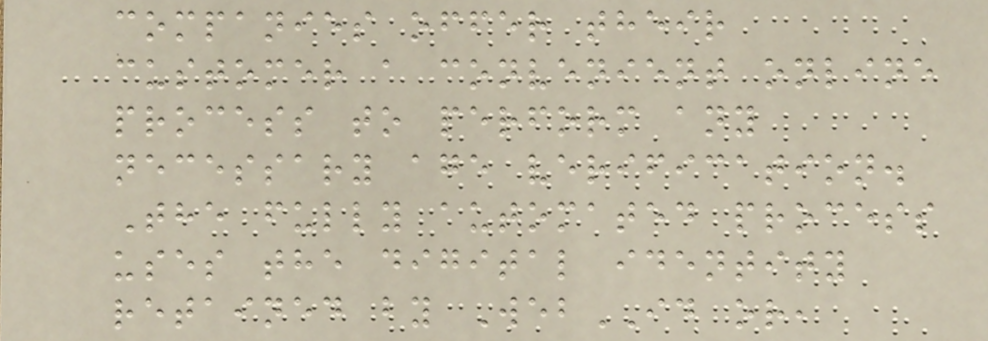companies offer their
customer a convenient online
process to perform any
necessary age verification.
The fully automated process
uses the digital identity
retained by WebID or,
